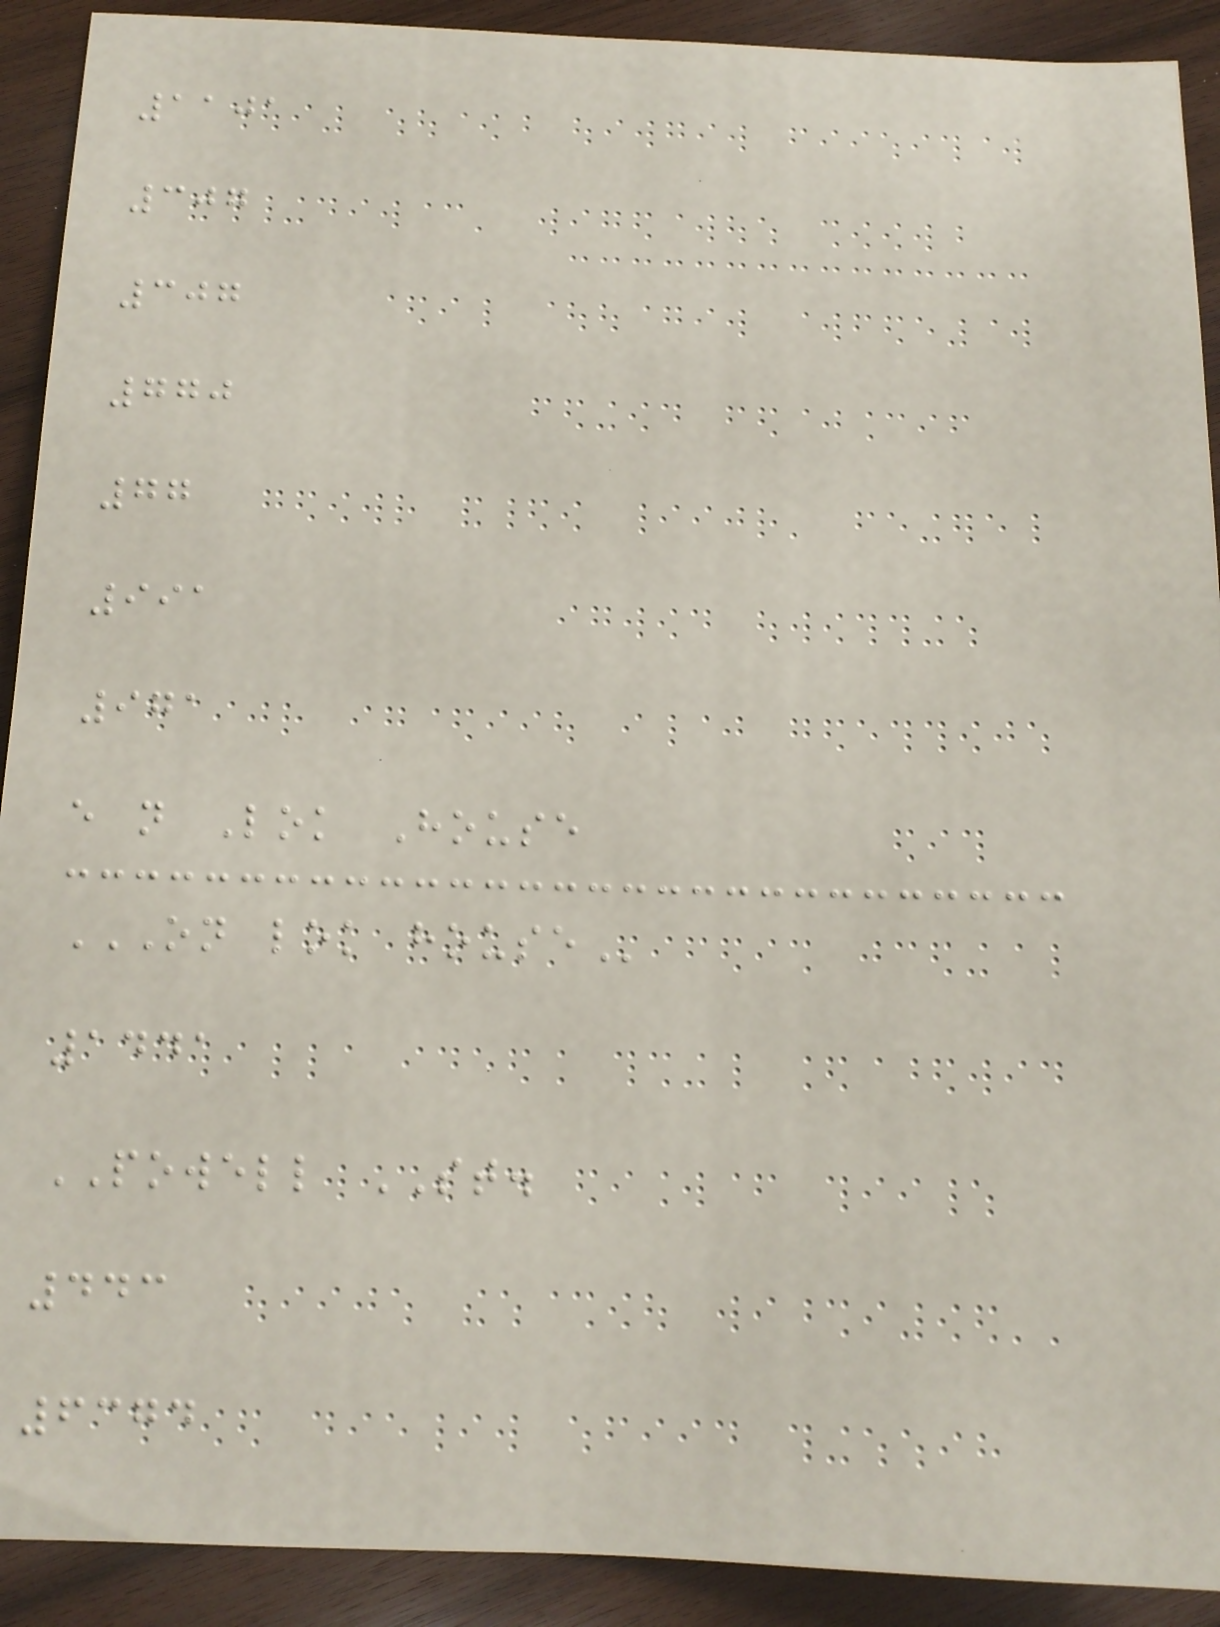1101
307
307
770
77
991
971
e n Lok House
ON LOK HOUSE
1441
POWELL ST.
443
6374
